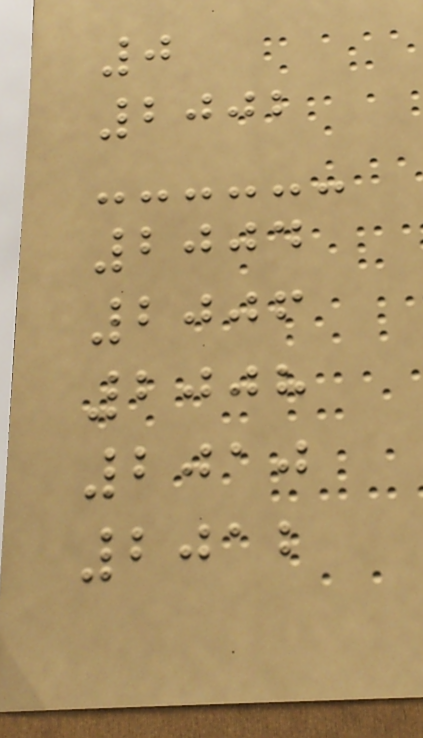0
2002
2004
2006
2008
2010
2012
